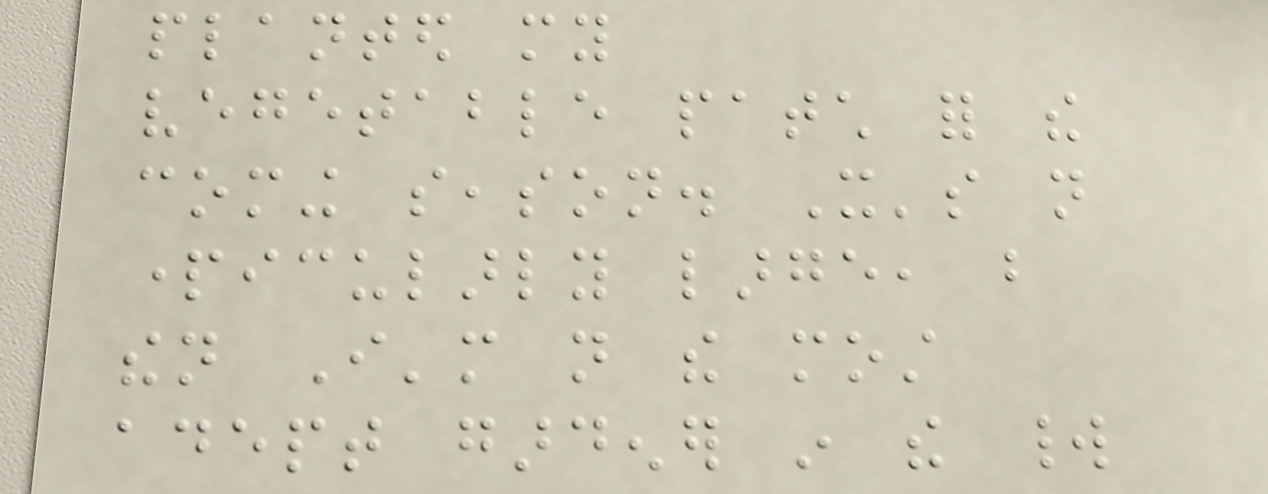planted my
vegetable patch for the
coming season. It's not
particularly large, but
then I'm not the most
adept gardener in the world
